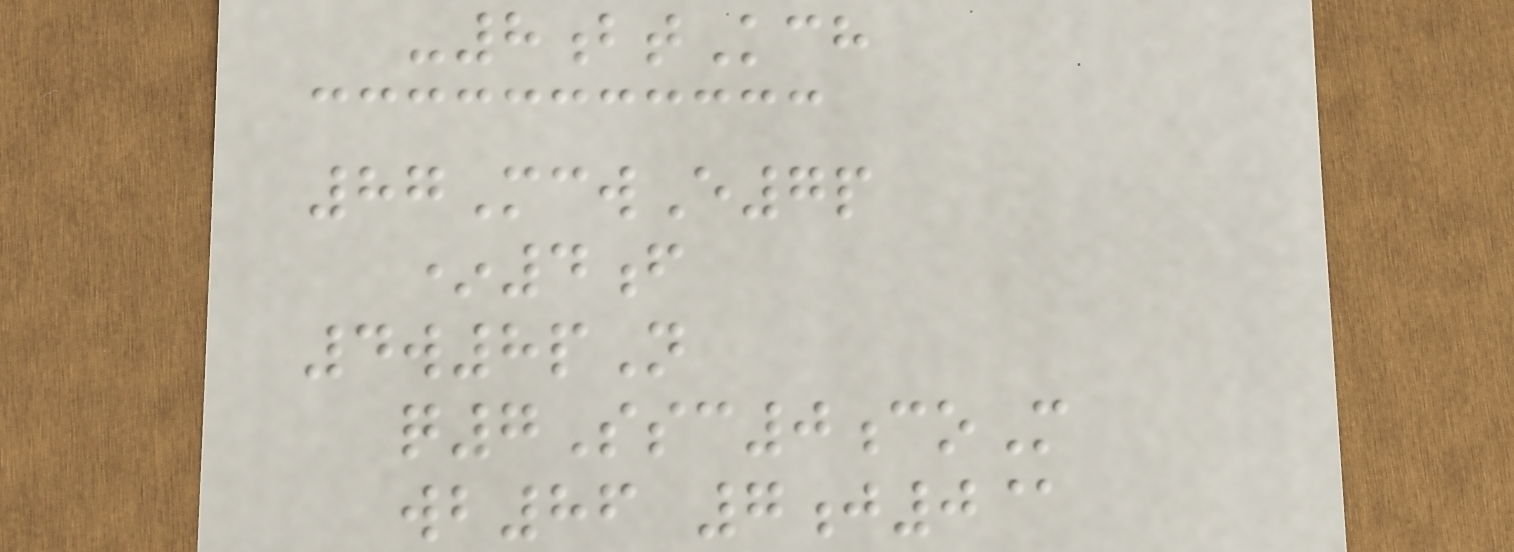-8btKch
87McwE7p
*4f
4w8pN
q7Ssc0coM
wb86 7j0@
